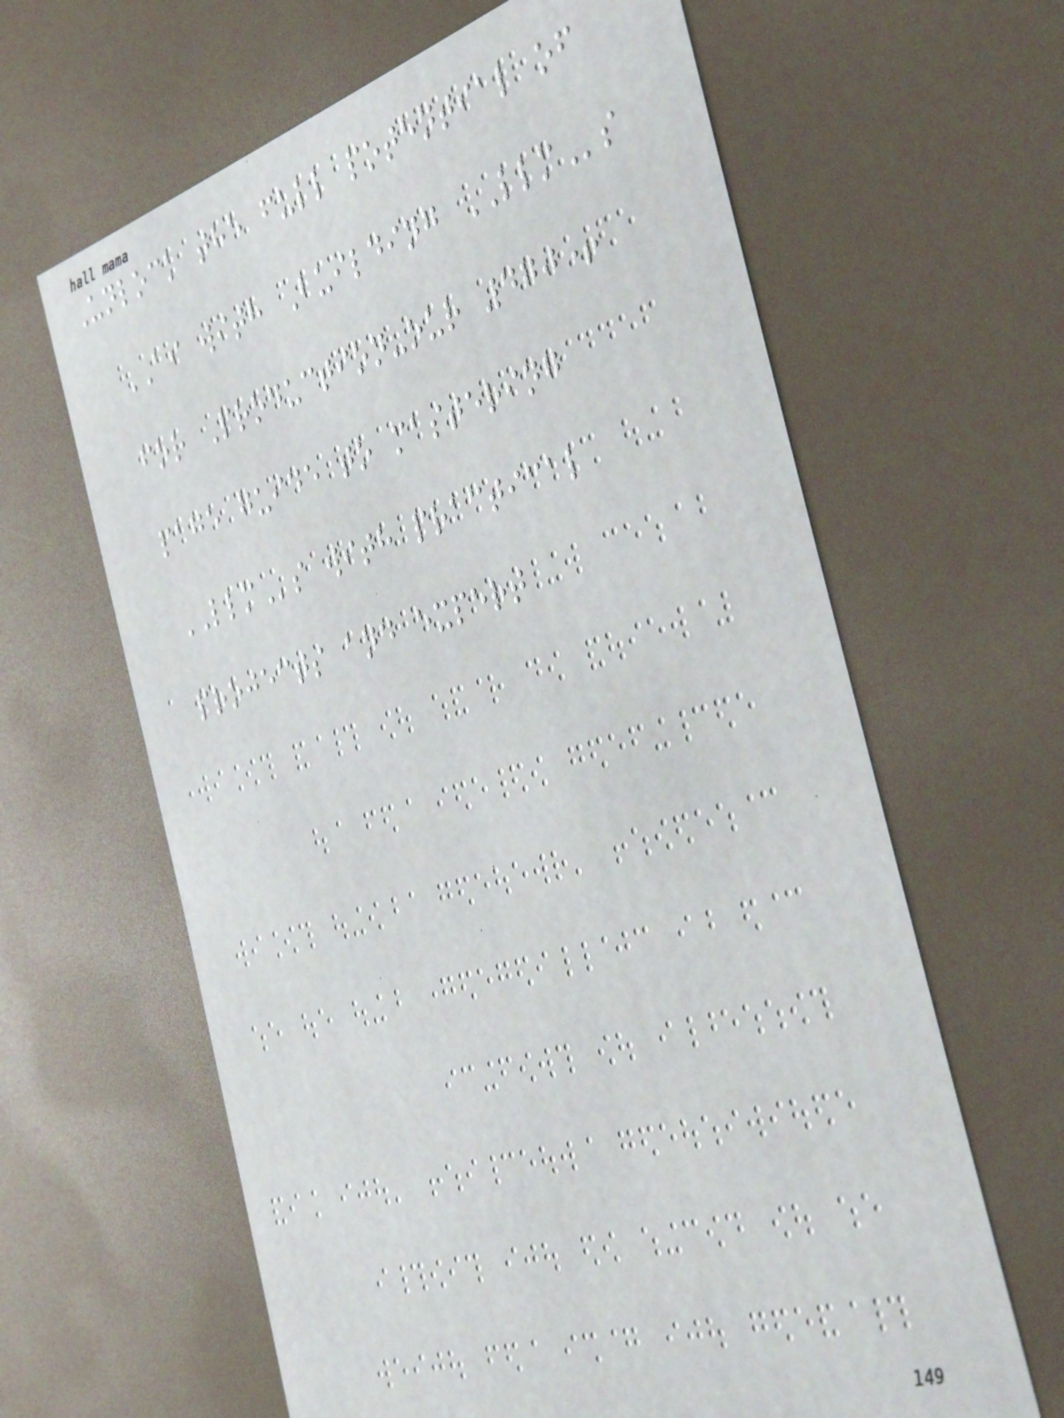Unlock the full potential of
AI with Building LLMs
for Production-our 470+
page guide to mastering
LLMs with practical
projects and expert
